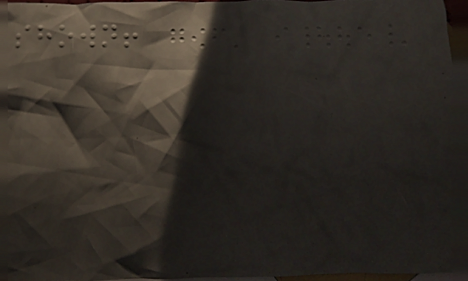shown!
